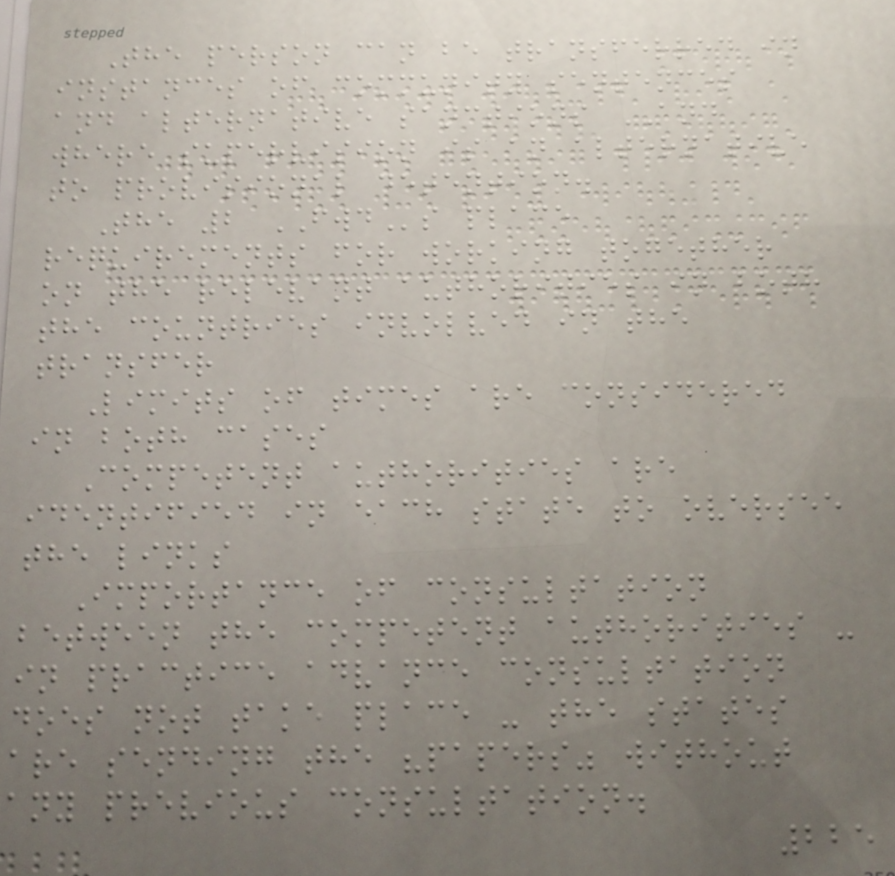The person can be transferred in
instances of community sentences
and alternative sanctions AND
where supervision is an alternative
to provisional detention.
The 2 FWDs place
requirements for working together
on the relevant authorities in both
the countries involved in the
transfer
Limits of times are considered
in both cases
Competent authorities are
identified in each state to oversee
the links
Importance of consultation
between the competent authorities -
in practice advance consultation
does not take place - the states
are sending the "papers" without
any previous consultation.
225
